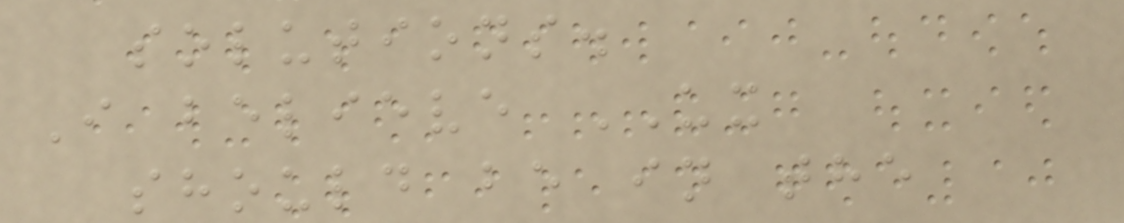solutions.
I believe UX
should be in the
